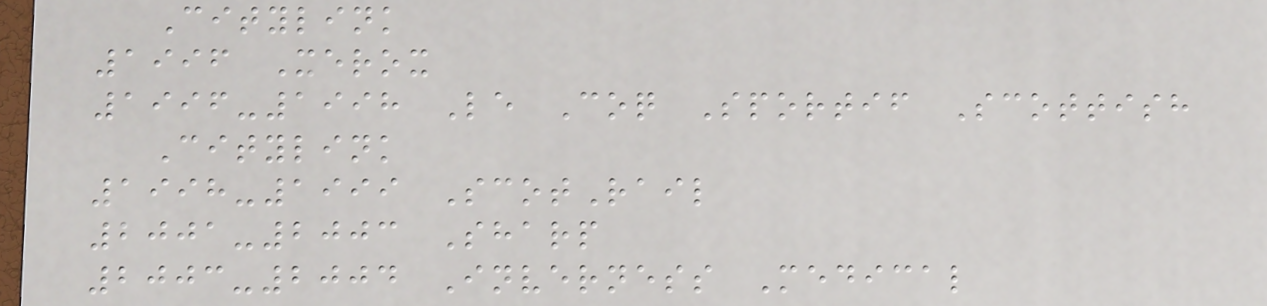Citylink
1996 Xerox
1996-1998 Le Coq Sportif Scottish
Citylink
1998-1999 ScotRail
2001-2003 Sharp
2003-2004 Inverness Medical
